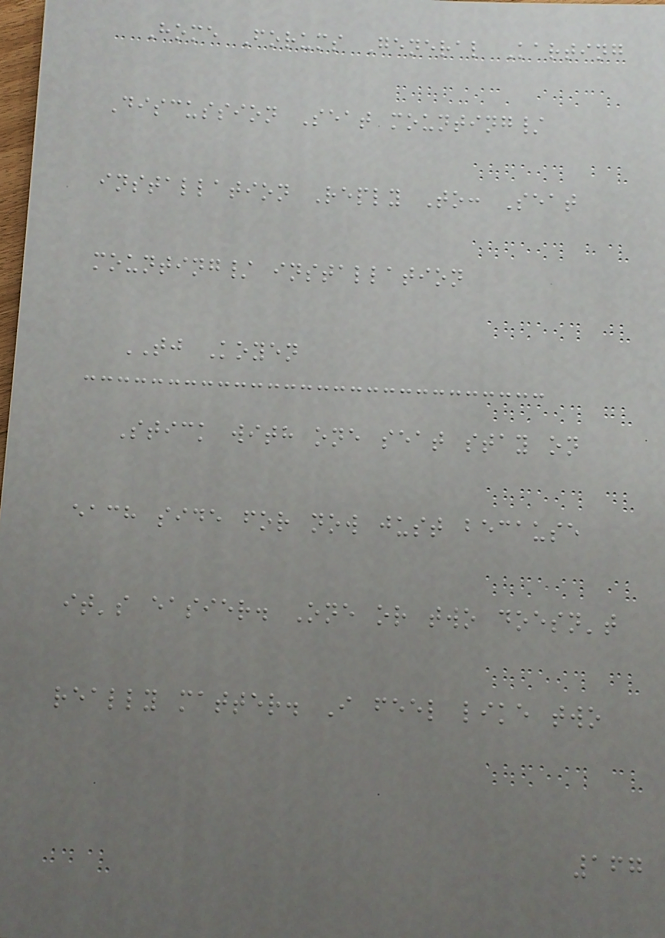Home Forums General Karting
Discussion Seat mounting/
installation Reply To: Seat
mounting/ installation
TJ Koyen
Stick with one seat stay on
each side for now just because
it's easier. One or two doesn't
really matter. I feel like two
167
